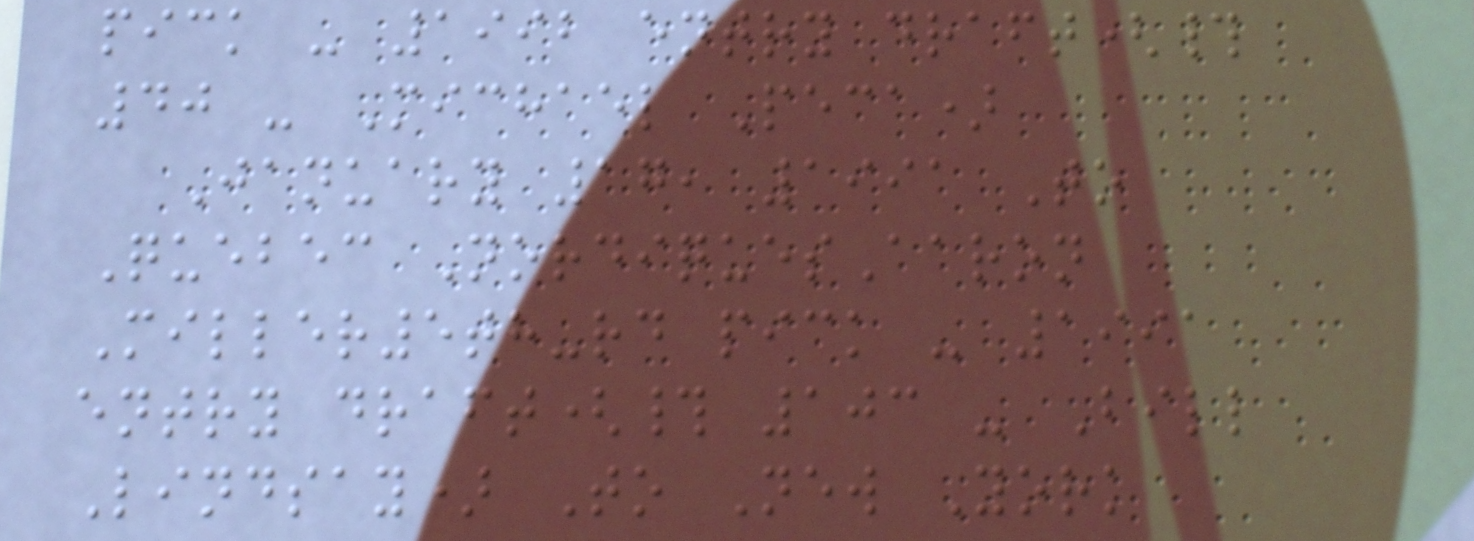pick - 1992 entry draft(#
40 - Michael Peca)
January 17, 1991 To
Quebec NordiquesAaron
Miller5th-rd pick - 1991
entry draft(# 103 - Bill
Lindsay) To New York
